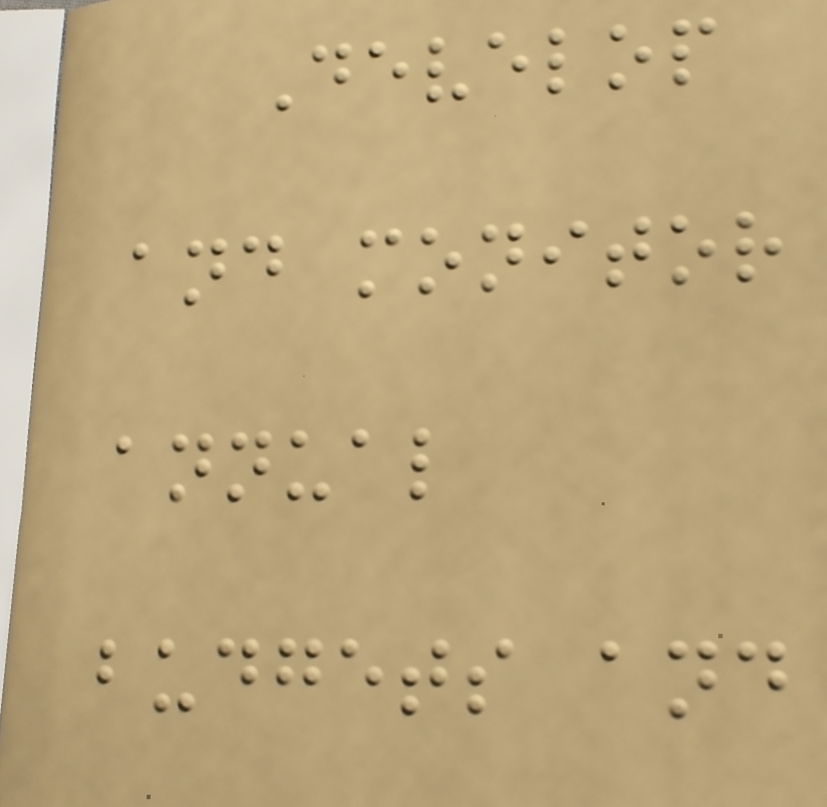Develop
and monitor
annual
budgets and
